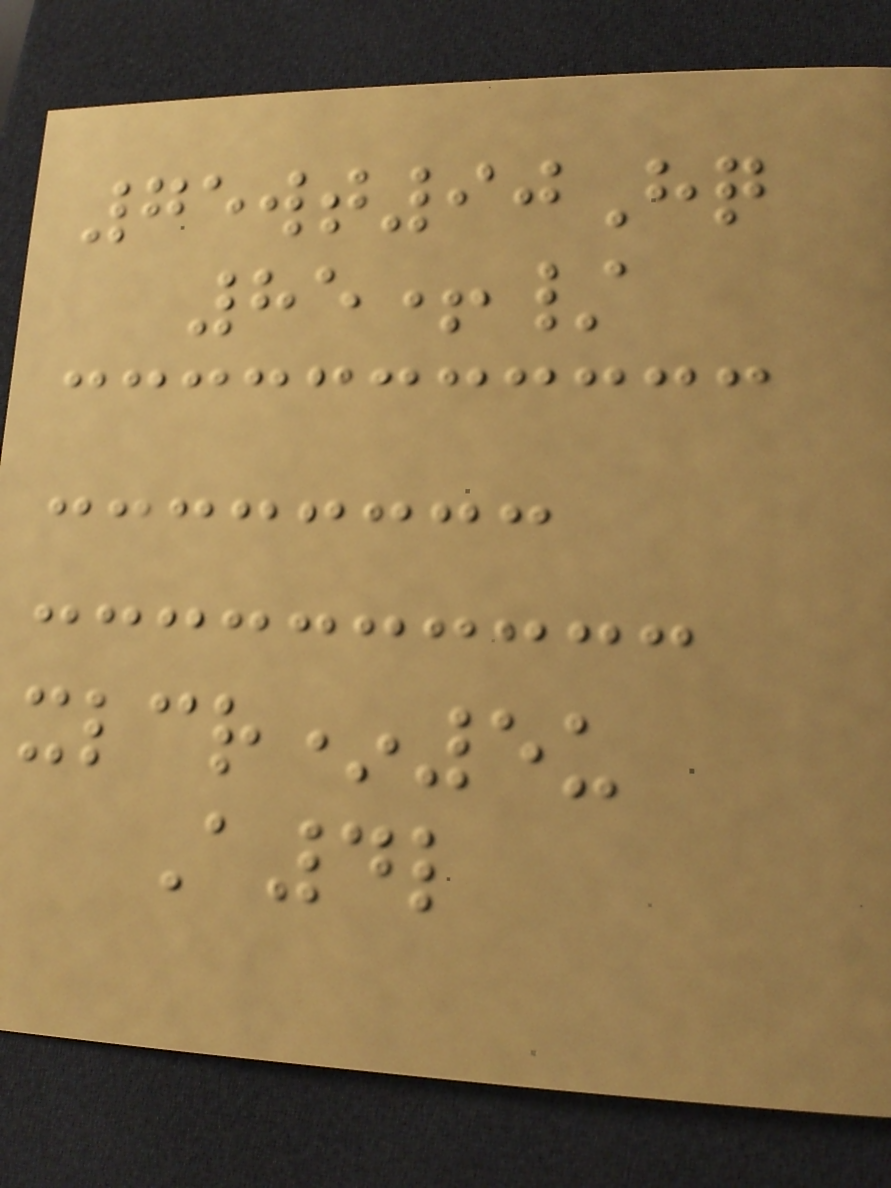75wt90Hq
85+/
xlcr*5u
A4l
